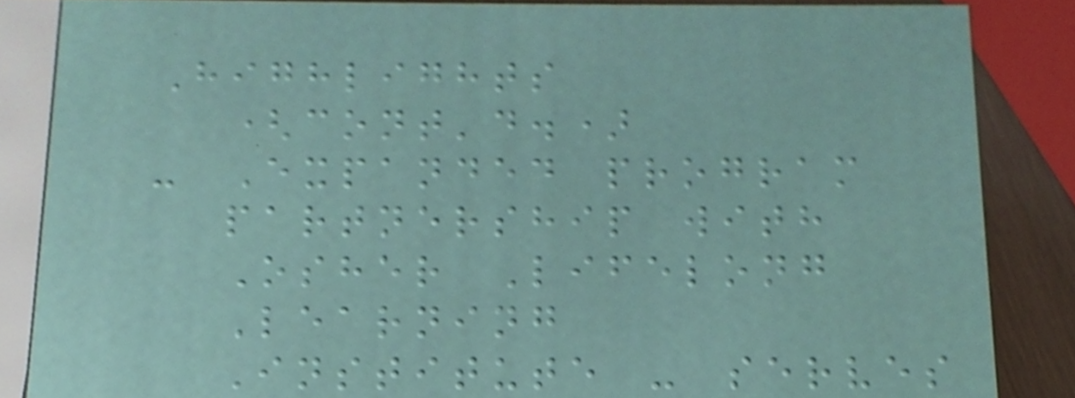Highlights
(cont'd.)
- Expanded program
partnership with
Osher Lifelong
Learning
Institute - serves
